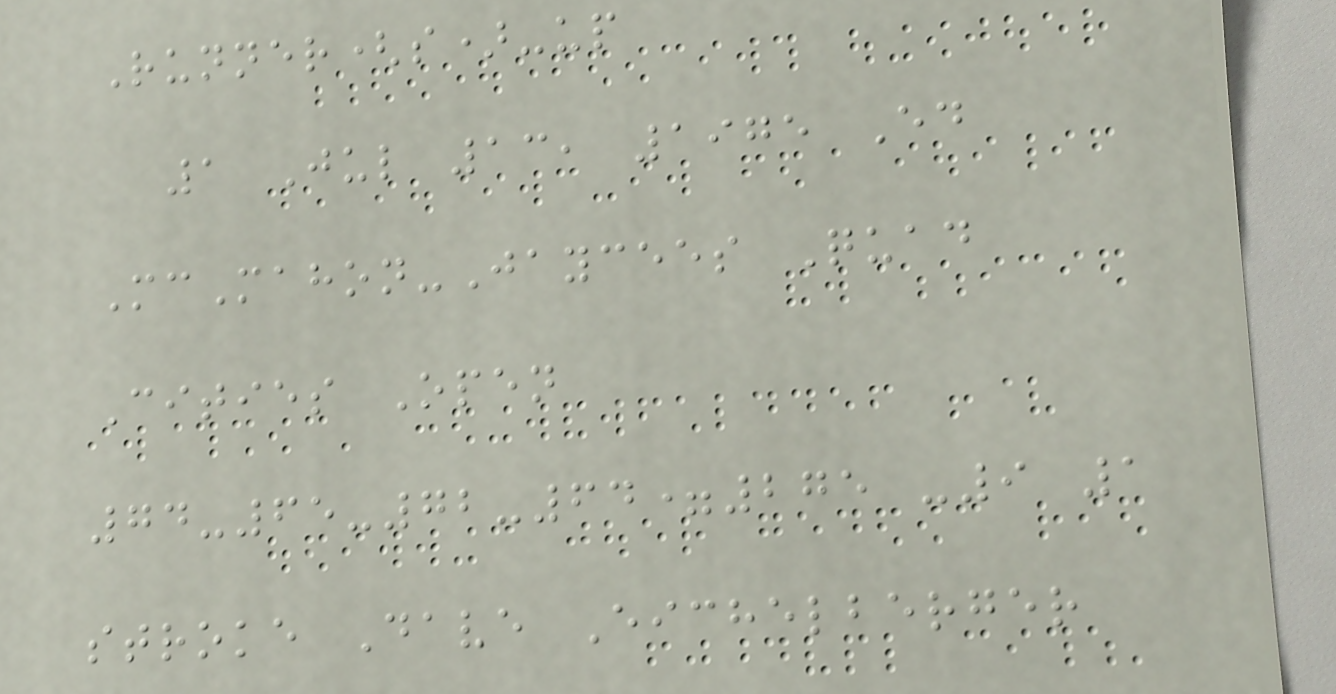Runner(s)-up
1 Jul 13, 1975 Ed
McMahon-Jaycees Quad
Cities Open
74-65-72-64=275 -9 1
stroke Dave Eichelberger
